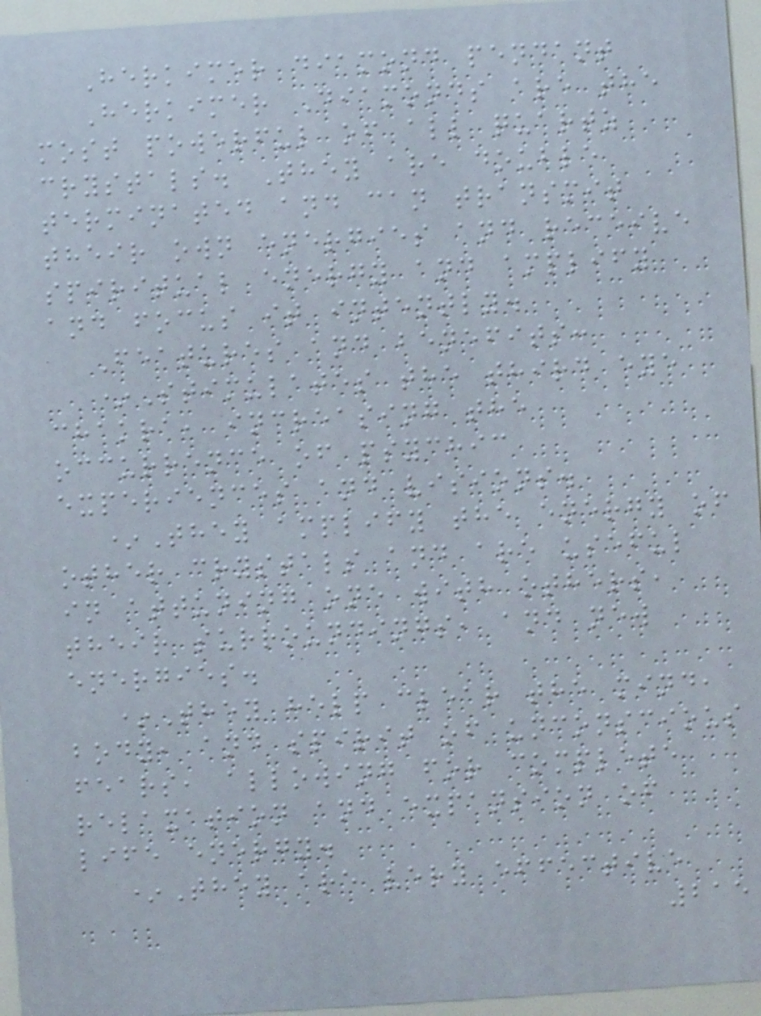Herkimer diamond pendant
Herkimer Diamonds are the
most powerful of all quartz
crystals. They are double
terminated and can transmit
their own energies and receive
spiritual energy and amplify
and focus it intently.
Features and benefits:
*Stimulates the third eye
chakra, increasing the
occurrence of psychic
experiences and visions.
*They amplify the energy of
other crystals and are useful
in attuning one with others,
their surroundings, and new
energies.
*They help clear the mind,
body, and spirit of unconscious
fears, allowing for complete
relaxation and expansion of
life energy.
*They are very effective
215
